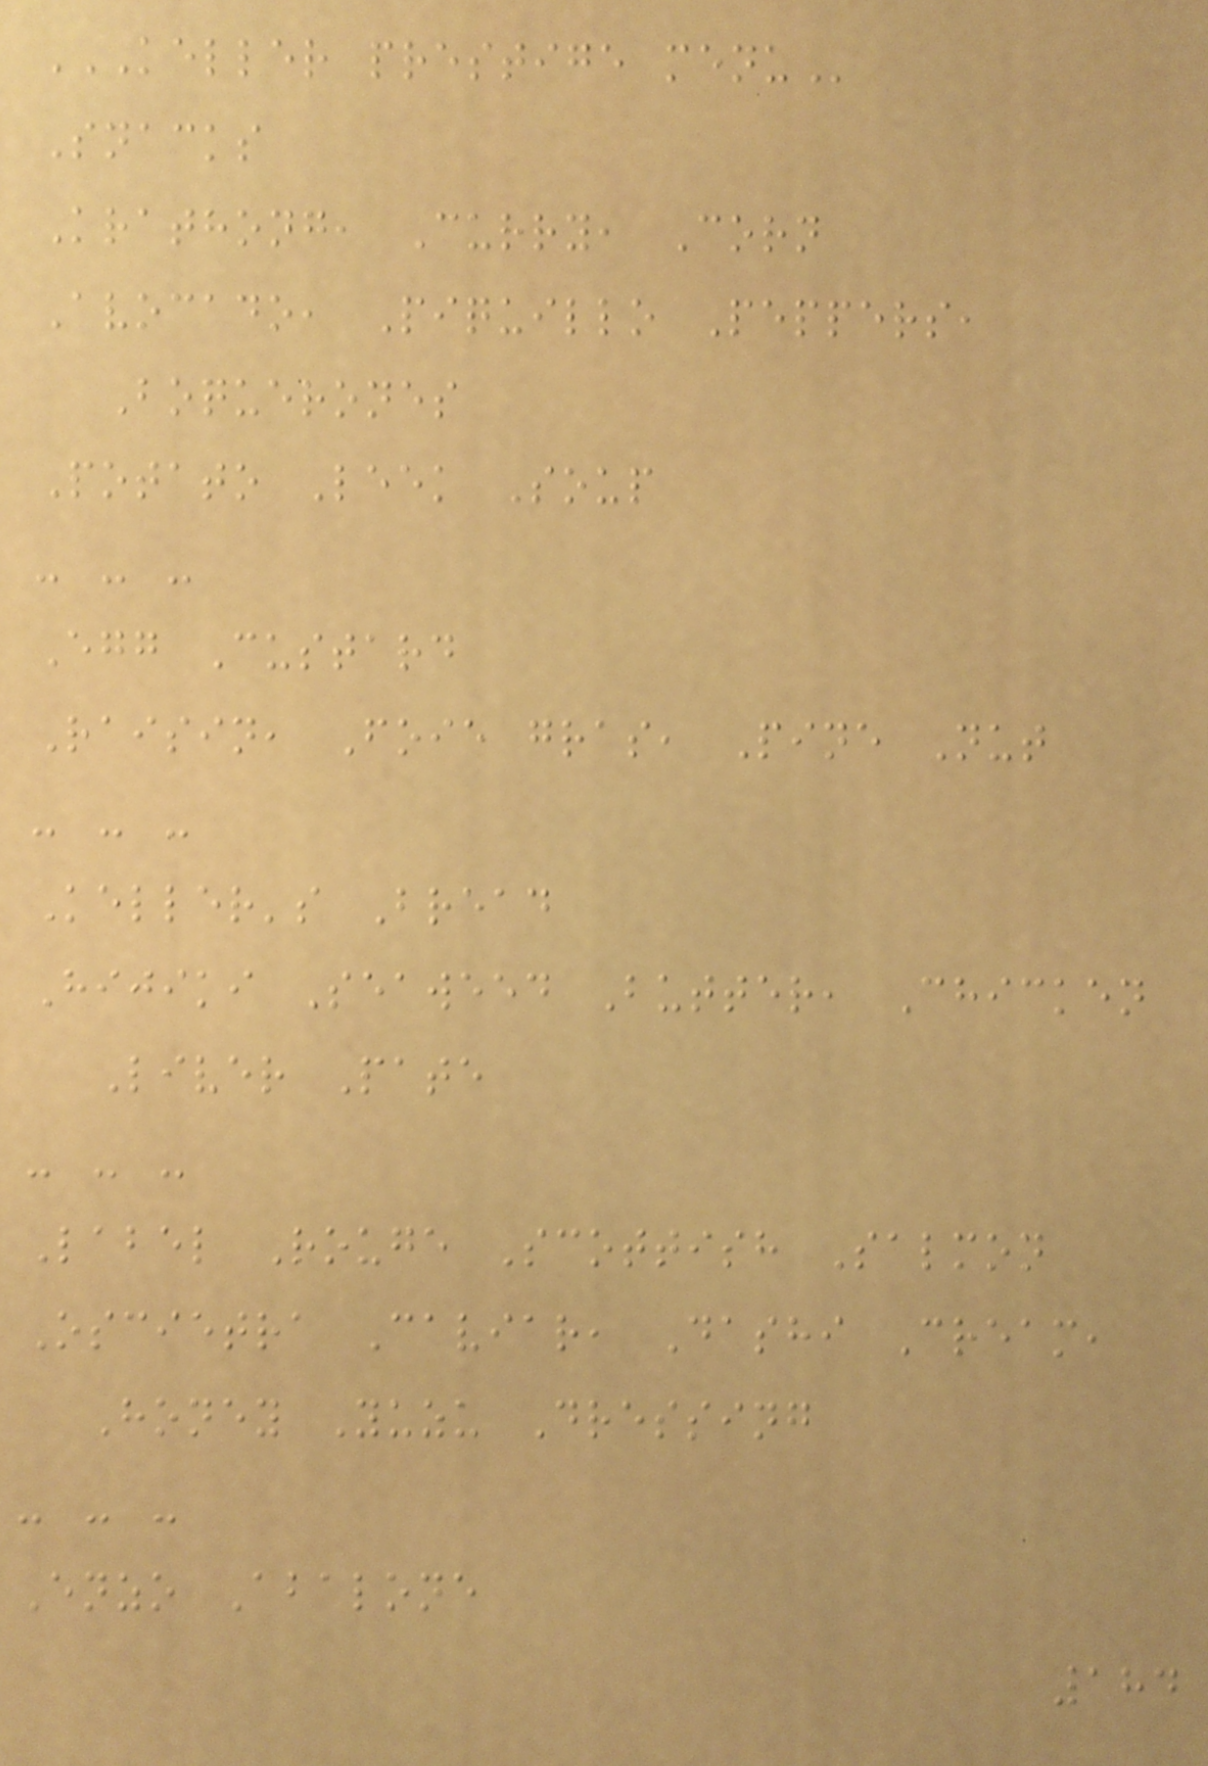KELLER PRESTIGE MENU
Snacks
Krathong, Curry, Corn
Avocado, Piquillo Peppers,
Boquerones
Potato Leek Soup
- - -
Egg Custard
Raisin, Foie gras, Pine Nut
- - -
Keller's Bread
Hijiki Seaweed Butter, Chicken
Liver Pate
- - -
Label Rouge Scottish Salmon
Oscietra Caviar, Dashi Cream,
Honey Yuzu Dressing
- - -
Enzo Abalone
184
